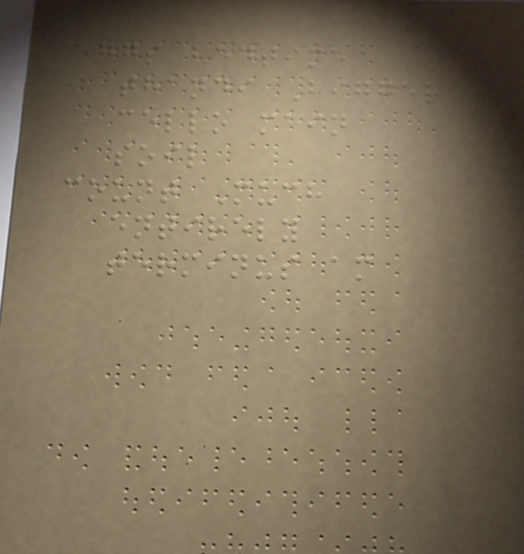eggs bedtime
thandi Bigger
cello main
soil
count Much
entirely
terminus am
